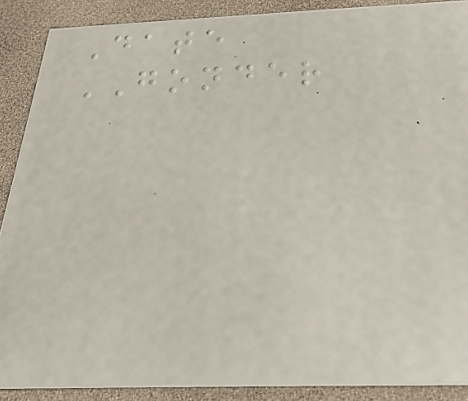Date
GONDER
